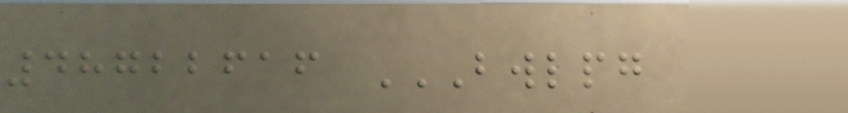48722616 BWLPG
